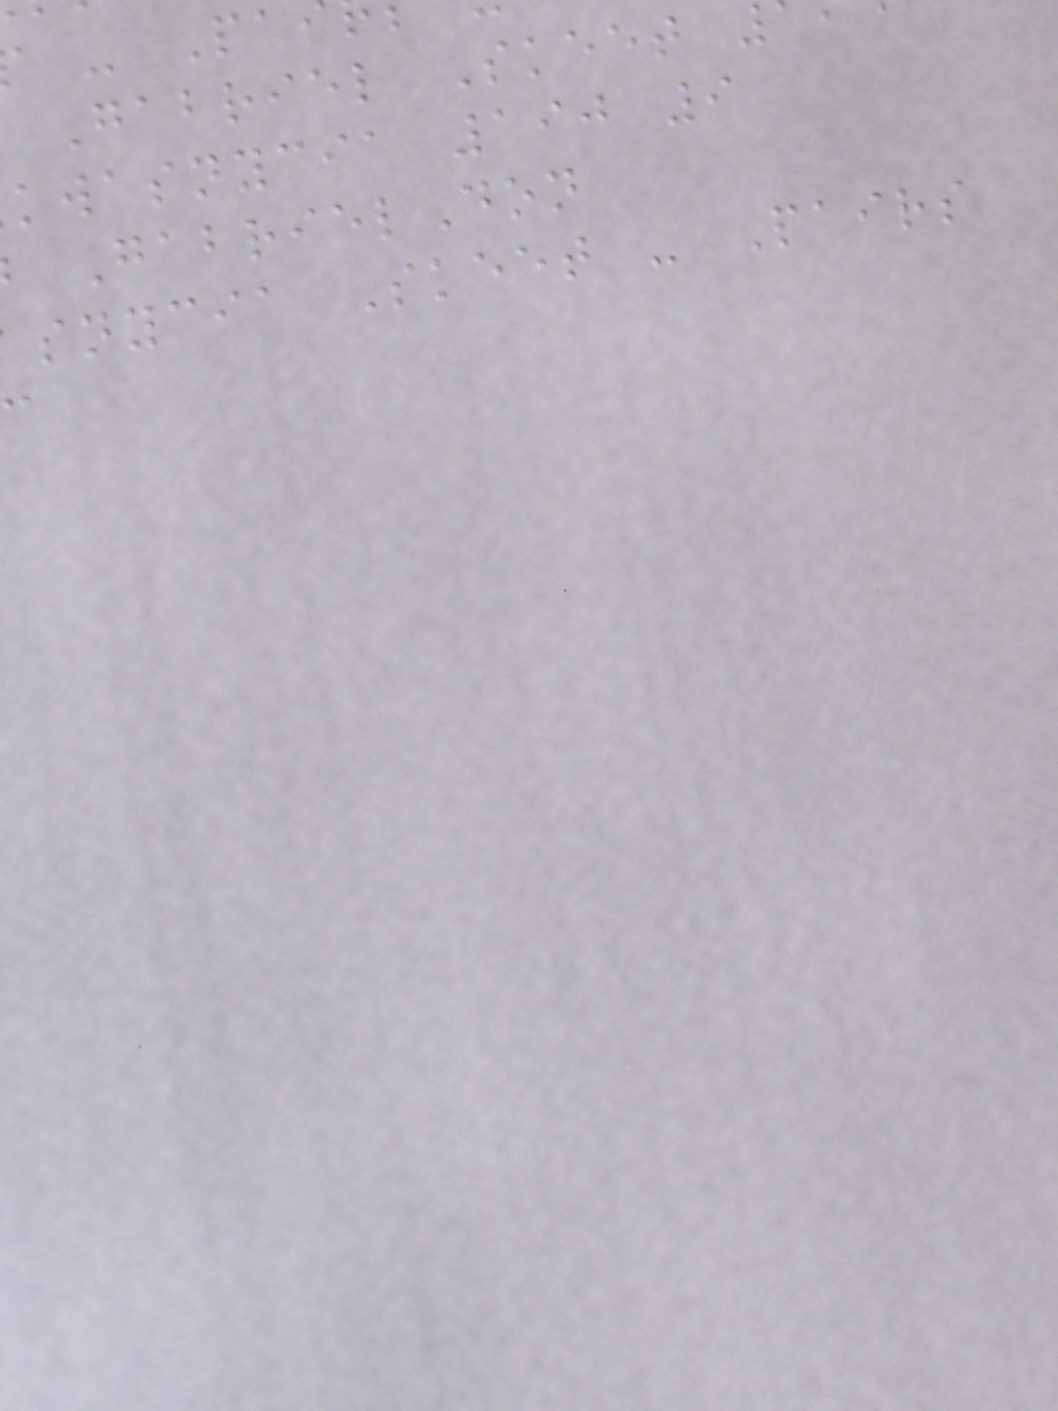Gabriel Skeet
kwasnycia 190 9
GabrielDon
snycia Skeet - Pairs
